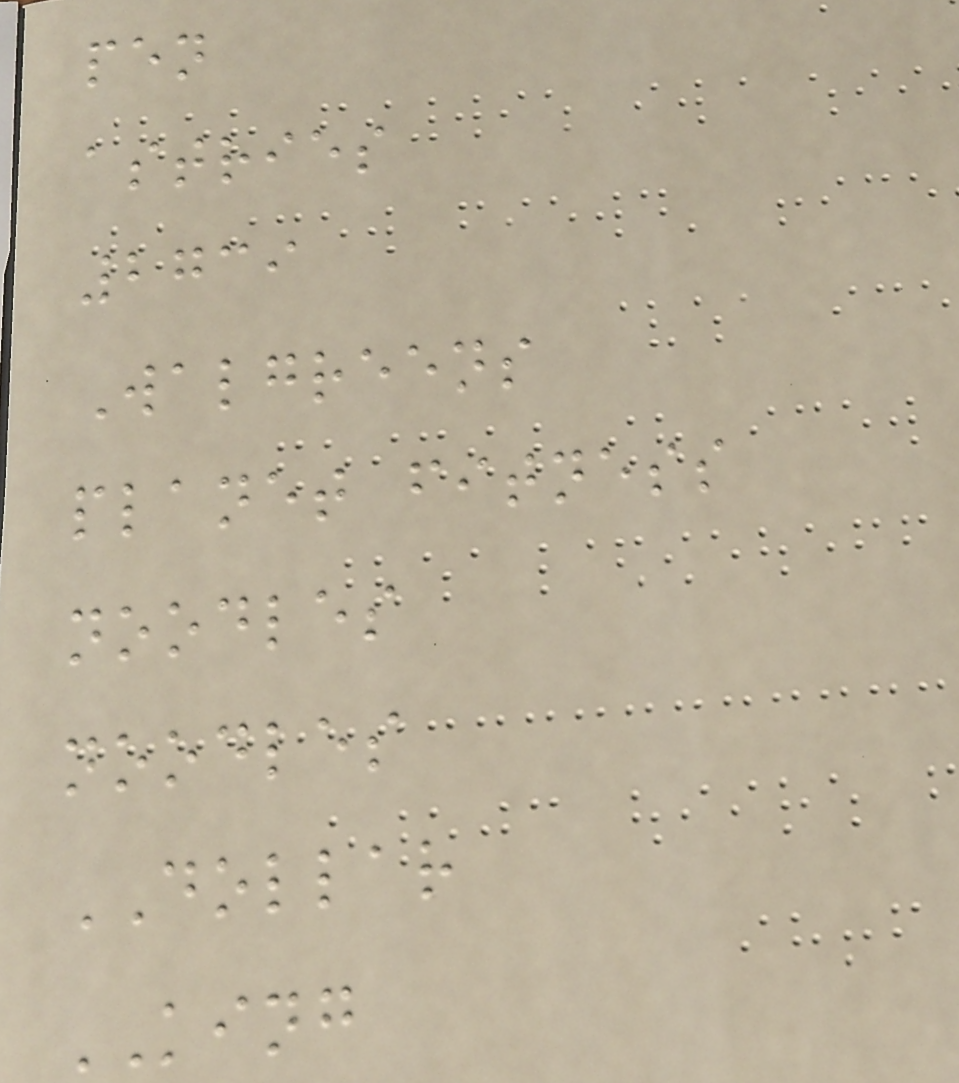pen
astries
2739
Walgreens
planet fitness
noodles
noodles
DOLLAR
KING
